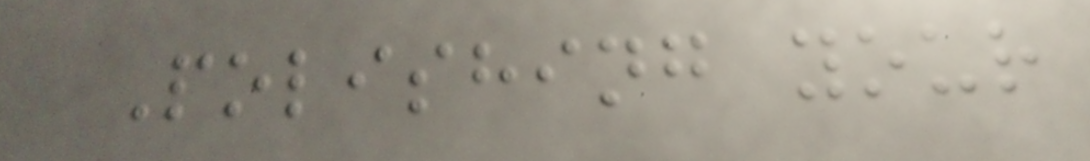Polishing your
